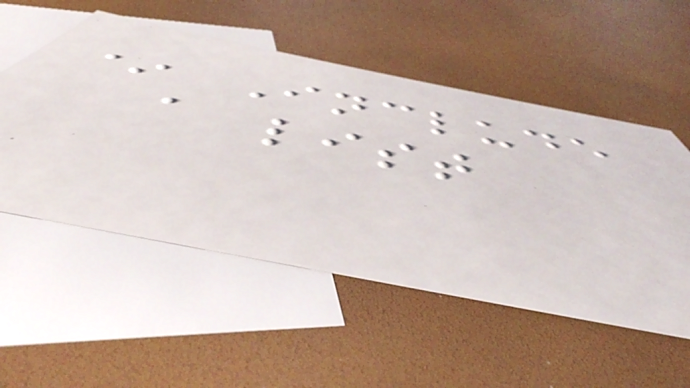* Include
a list
